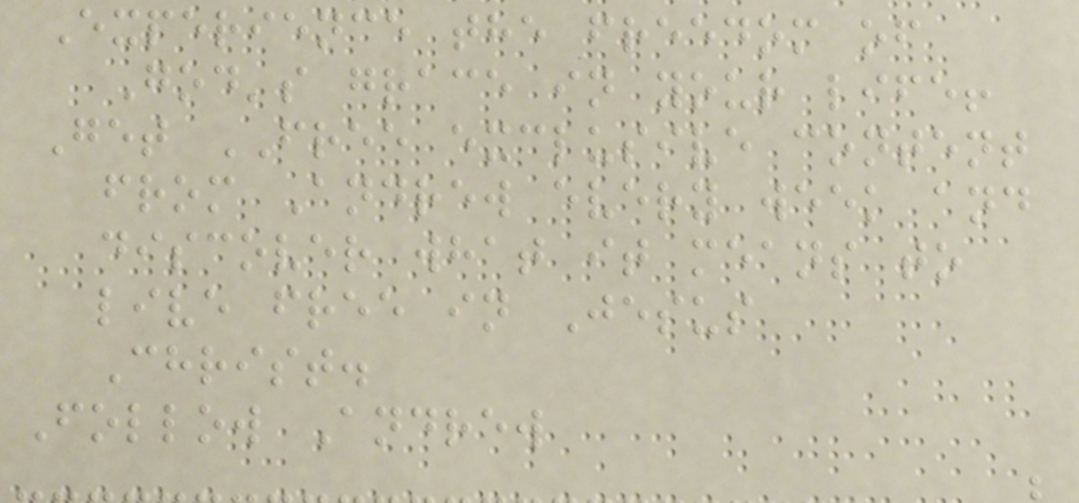Experience the freedom of
God's grace in your life!
Get FREE exclusive content
from Andrew every week and
discover what it means to
live free in Jesus
Christ.
Follow Andrew
